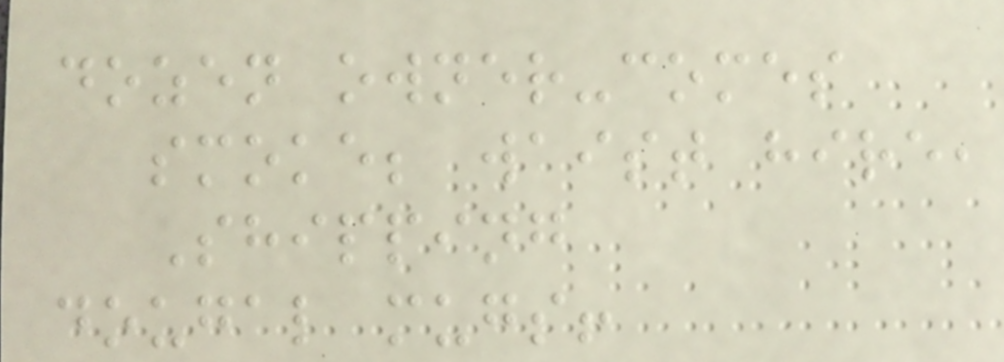dozen owner-comes
smoke; waist hire,
Shipping
dougal mugs!
